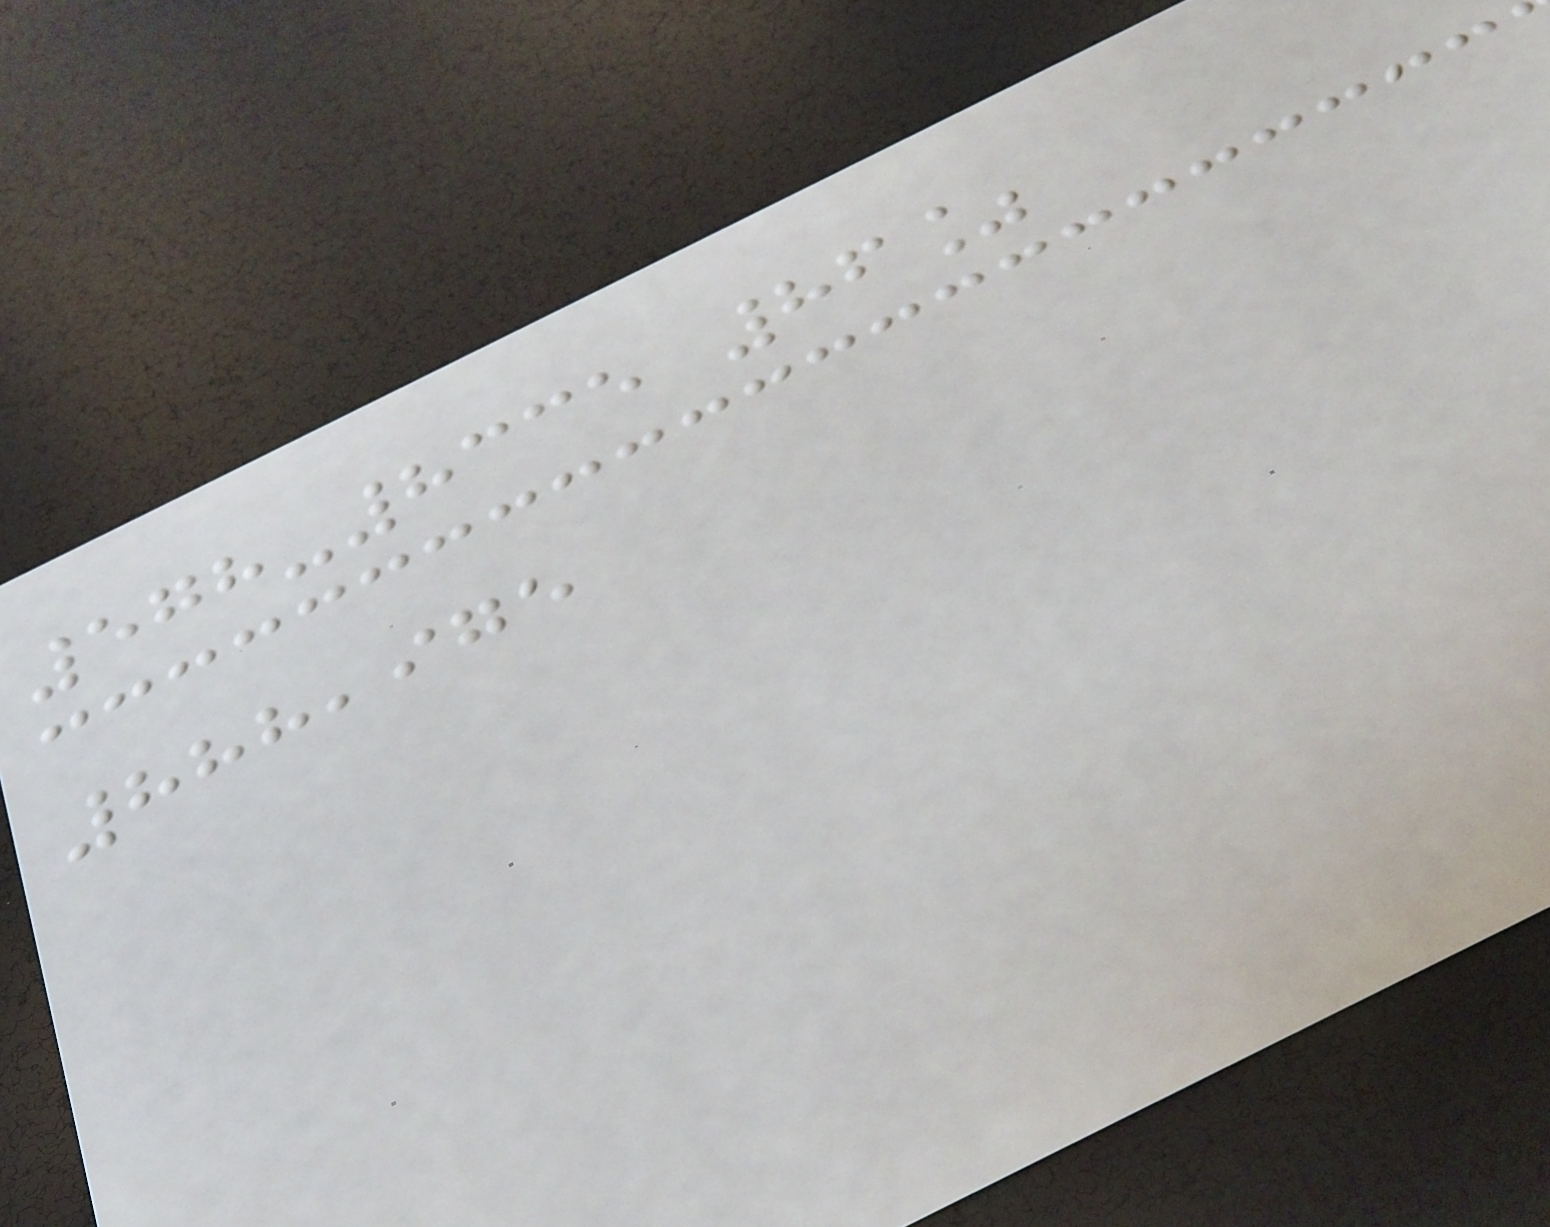578-8335 86%
888,975
